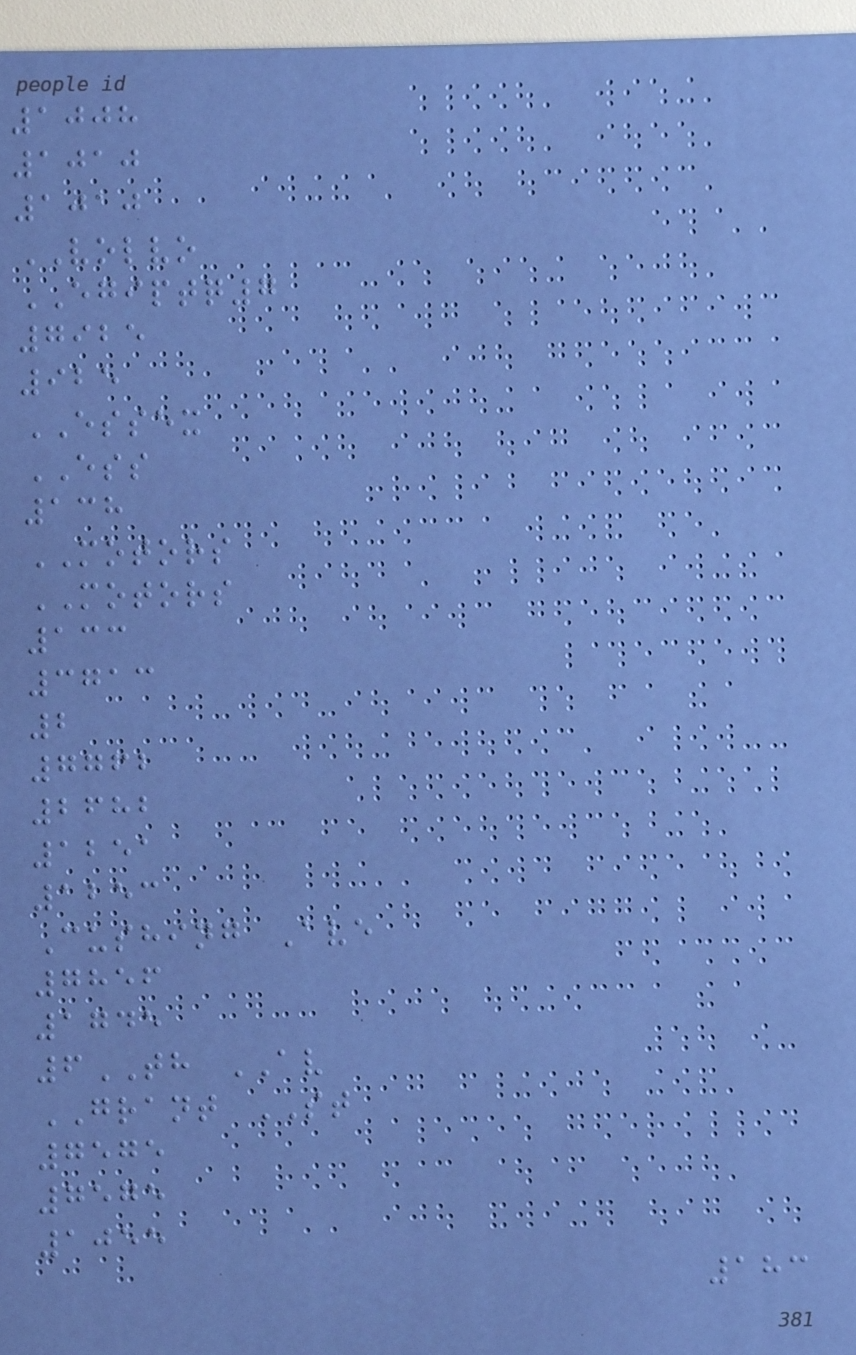1008
1010
1010
VOLVO
EGIPTQ7
7925
925
ESSEX
ESS
138
MOTORS
MOTORS
133
3713
2
7762
2682
1251
1253
Cushing Ave
7856
1745
6TH AV
GRANT ST
7575
7575
1055
183
